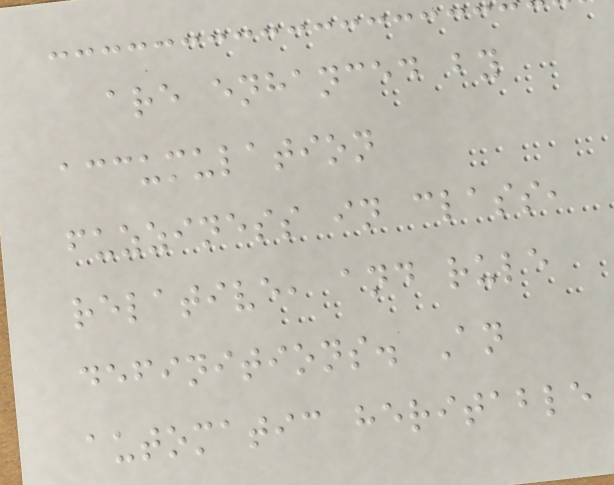are enhanced by
accumulation
fuzziness in class,
relative, and rule
definitions. An
automatic heritable
